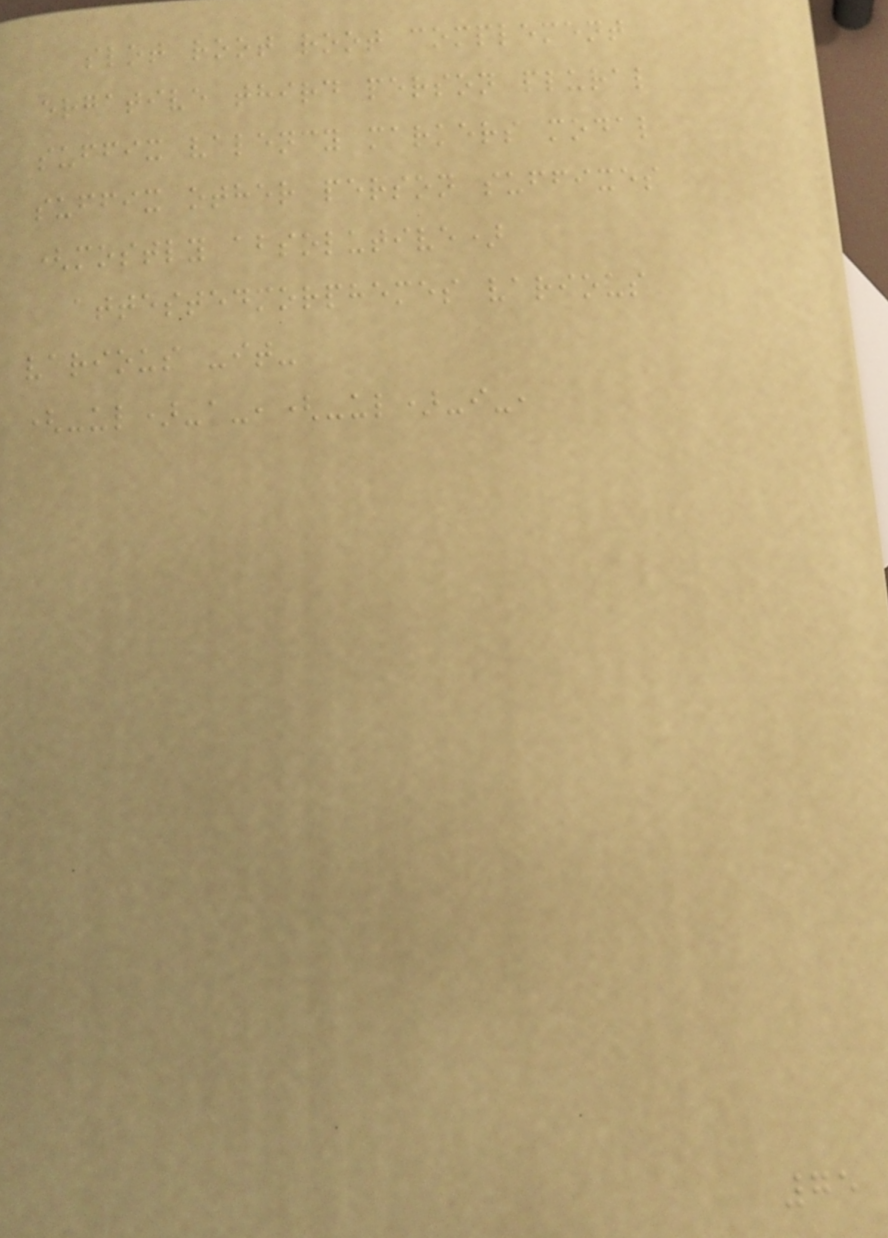slot root root complement
ergative third person plural
suffix valency markers modal
suffix other person suffixes
(mostly absolutive)
attestedmorphemes various
various -it-
(-ul)-a-,(-ul)-i-,
75
